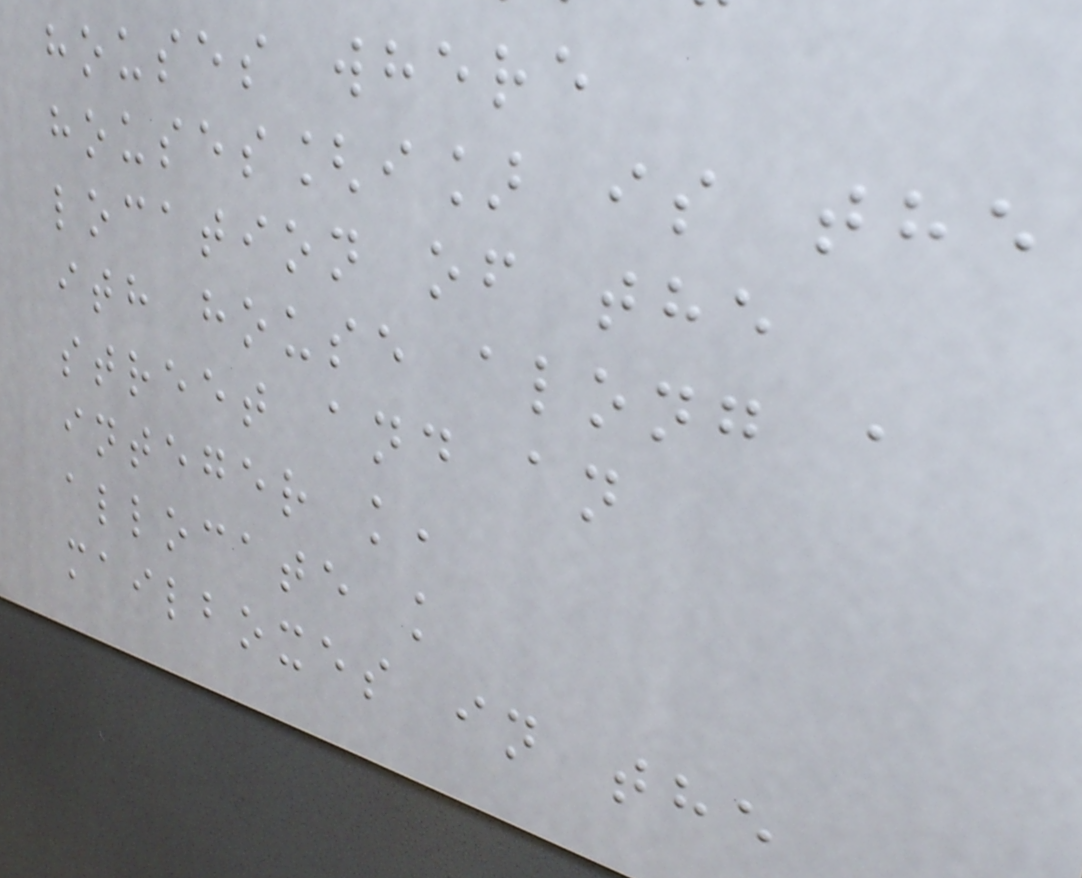houses where
houses[i] is the
location of the
ith house along a
street and an
integer k,
allocate k
mailboxes in the
